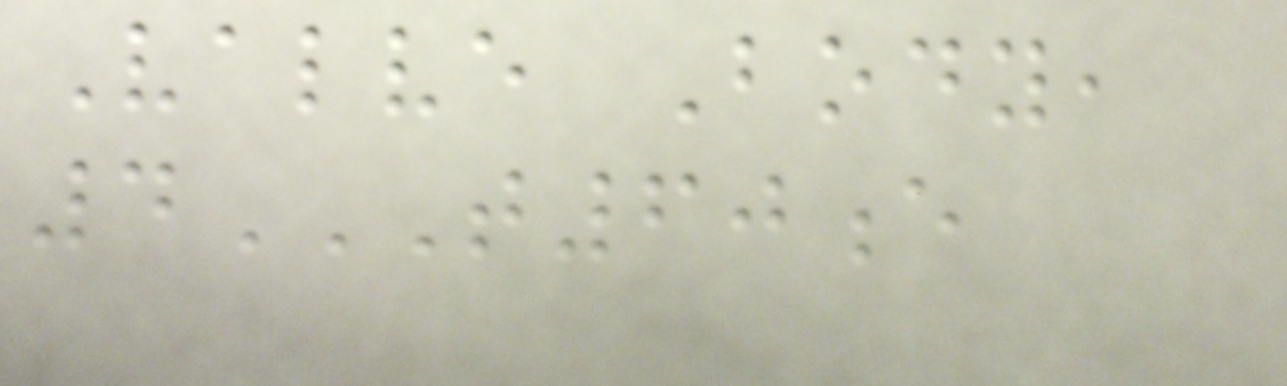Valve Body,
4T60E
